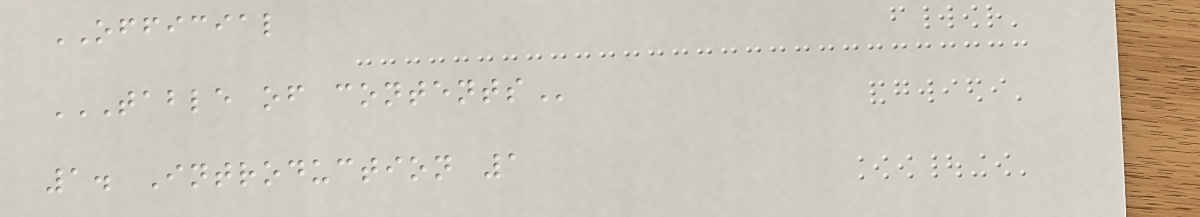OFFICIAL
TABLE OF CONTENTS
1. Introduction 1
